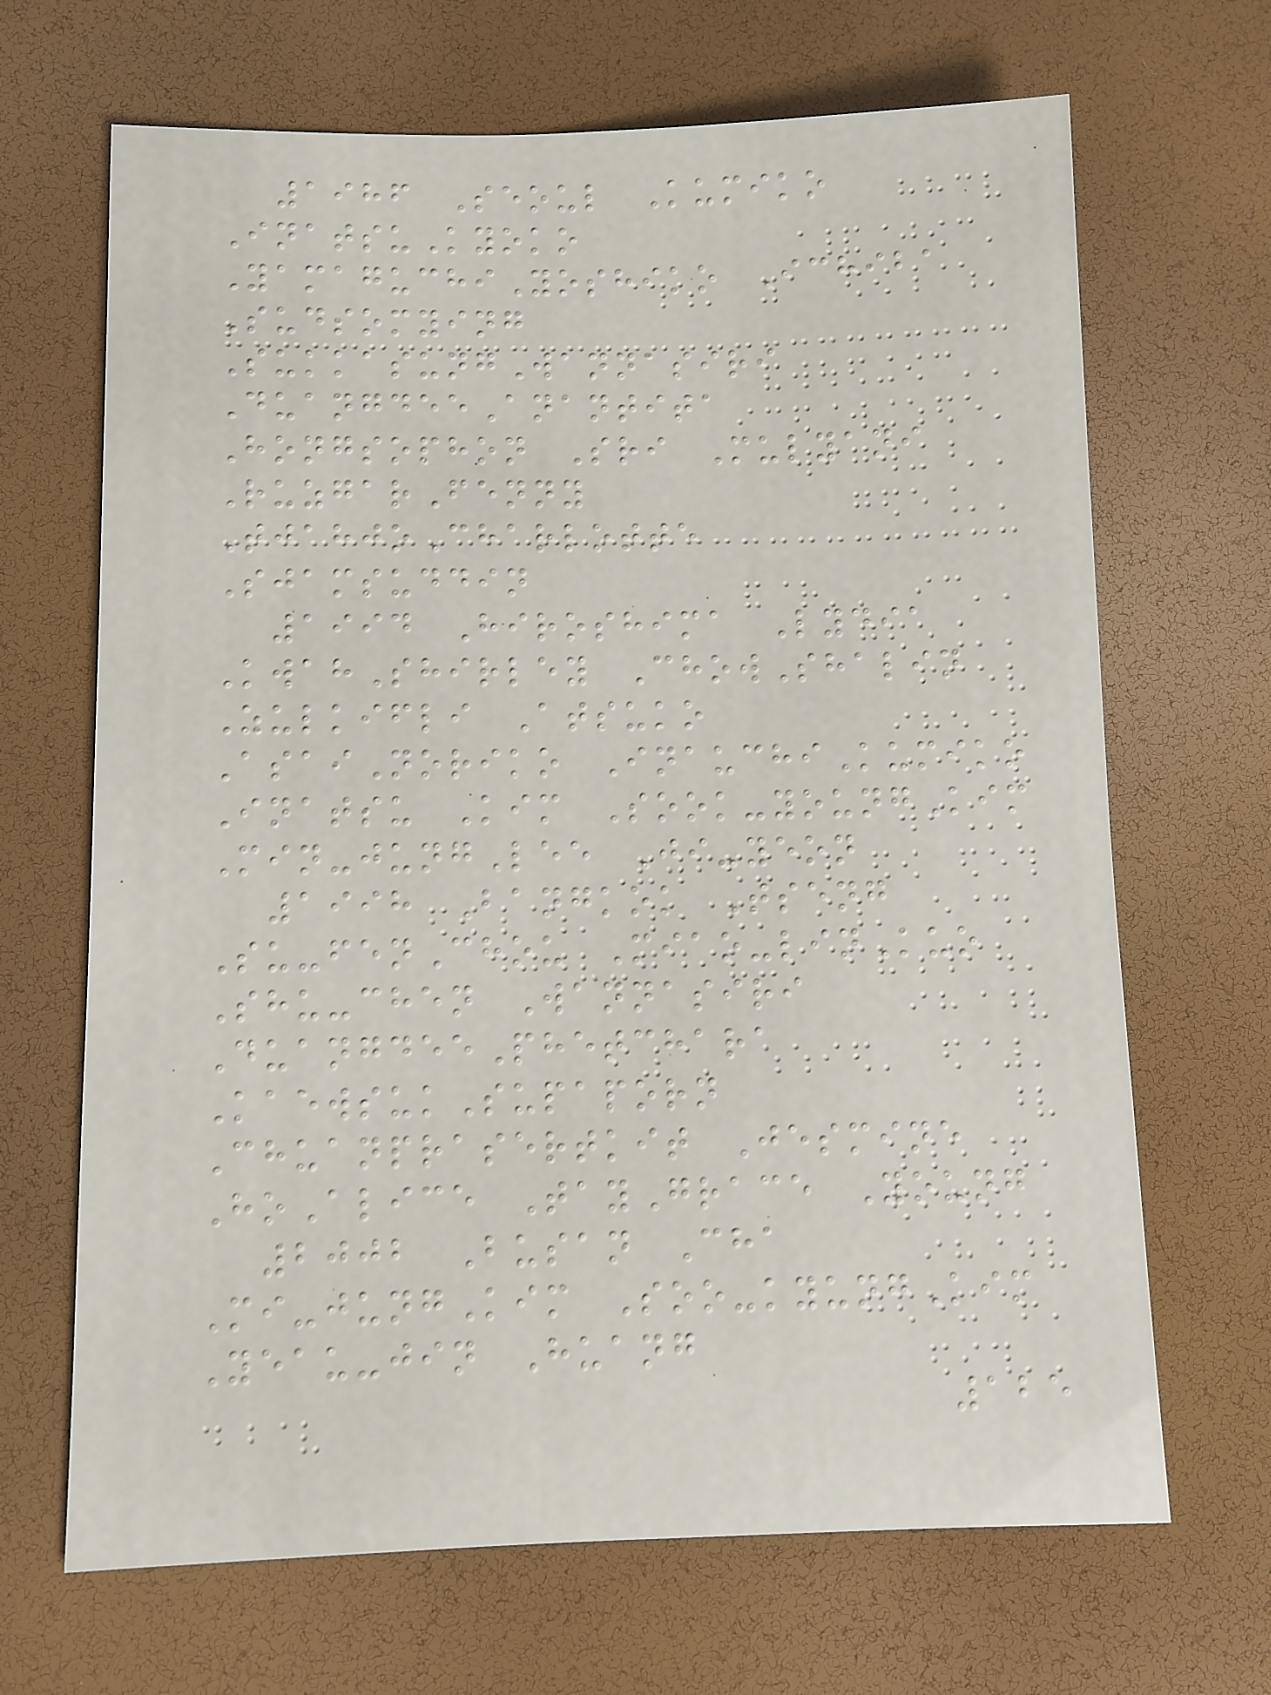1986 Seoul Kumiko
InatsuKyoko
YamaguchiYoshiko Ichiba
Sudsomying
SukkasungWannasiri
DuangdeeAnantita
Hongsophon Sri Mulyani
RuzgarFenny
TjahjoCharlotte
Sjamsuddin
1994 Hiroshima Lydia
KwahShirley ChowShalin
Zulkifli Atsuko
AsaiNoriko InauchiKumiko
Inatsu Kim Sook-youngKim
Min-jungLee Ji-yeon
1998 Bangkok Tseng
Su-fenChou Miao-linKuo
Shu-chen Wannasiri
DuangdeePhetchara
KaewsukSupaporn
Chuanprasertkit Jesmine
HoAlice TayGrace Young
2002 Busan Cha
Mi-jungKim Soo-kyungKim
Yeau-jin Huang
125
